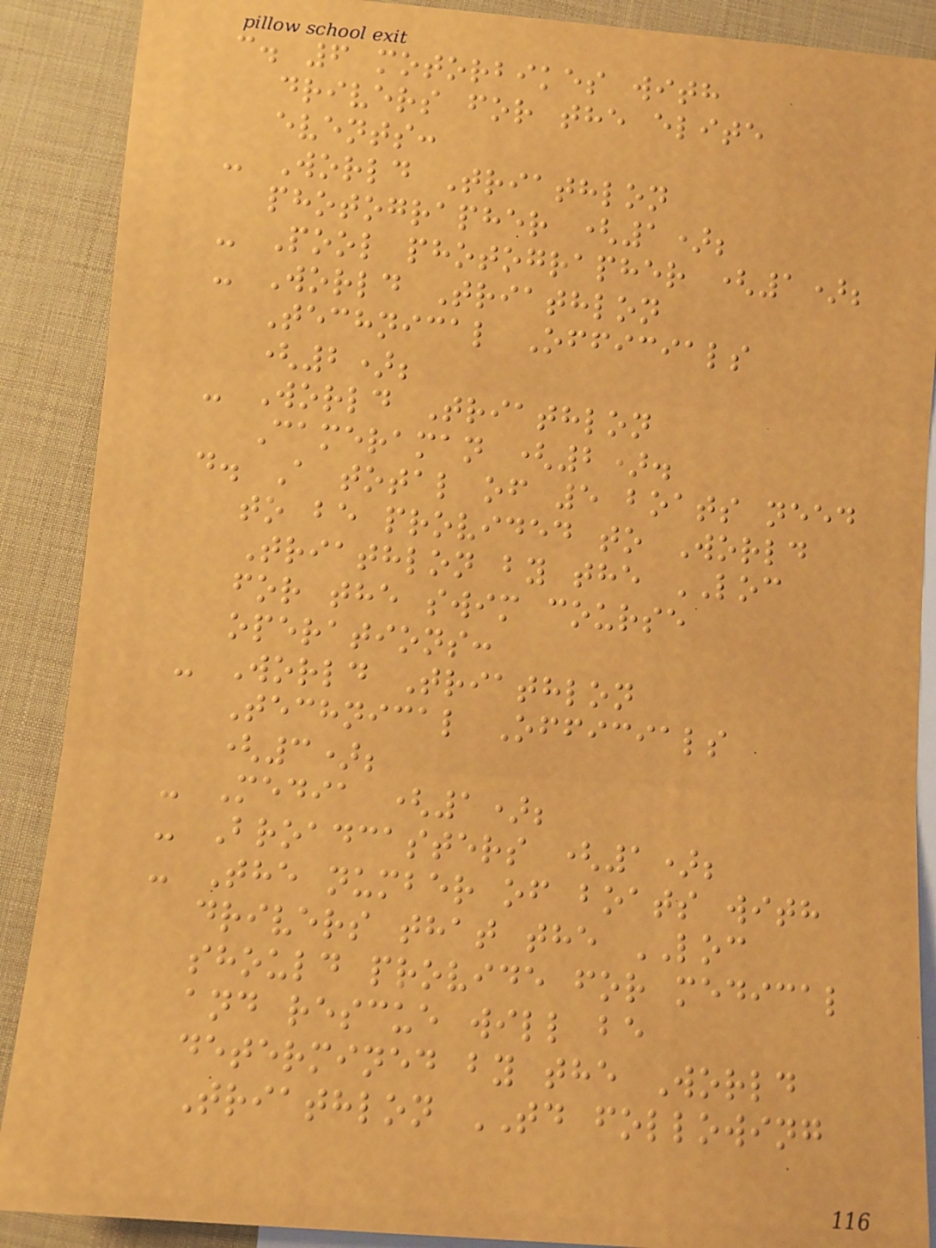c. 6 motorbikes with
drivers for the elite
events:
- World Triathlon
photographer (1);
- Pool photographer (1);
- World Triathlon
Technical Officials
(2);
- World Triathlon
Cameraman (2).
d. A total of 5 boats need
to be provided to World
Triathlon by the LOC
for the swim course
operations:
- World Triathlon
Technical Officials
(3);
- Media (1);
- Broadcasters (1);
- The number of boats with
drivers that the LOC
should provide for medical
and rescue will be
determined by the World
Triathlon TD following
